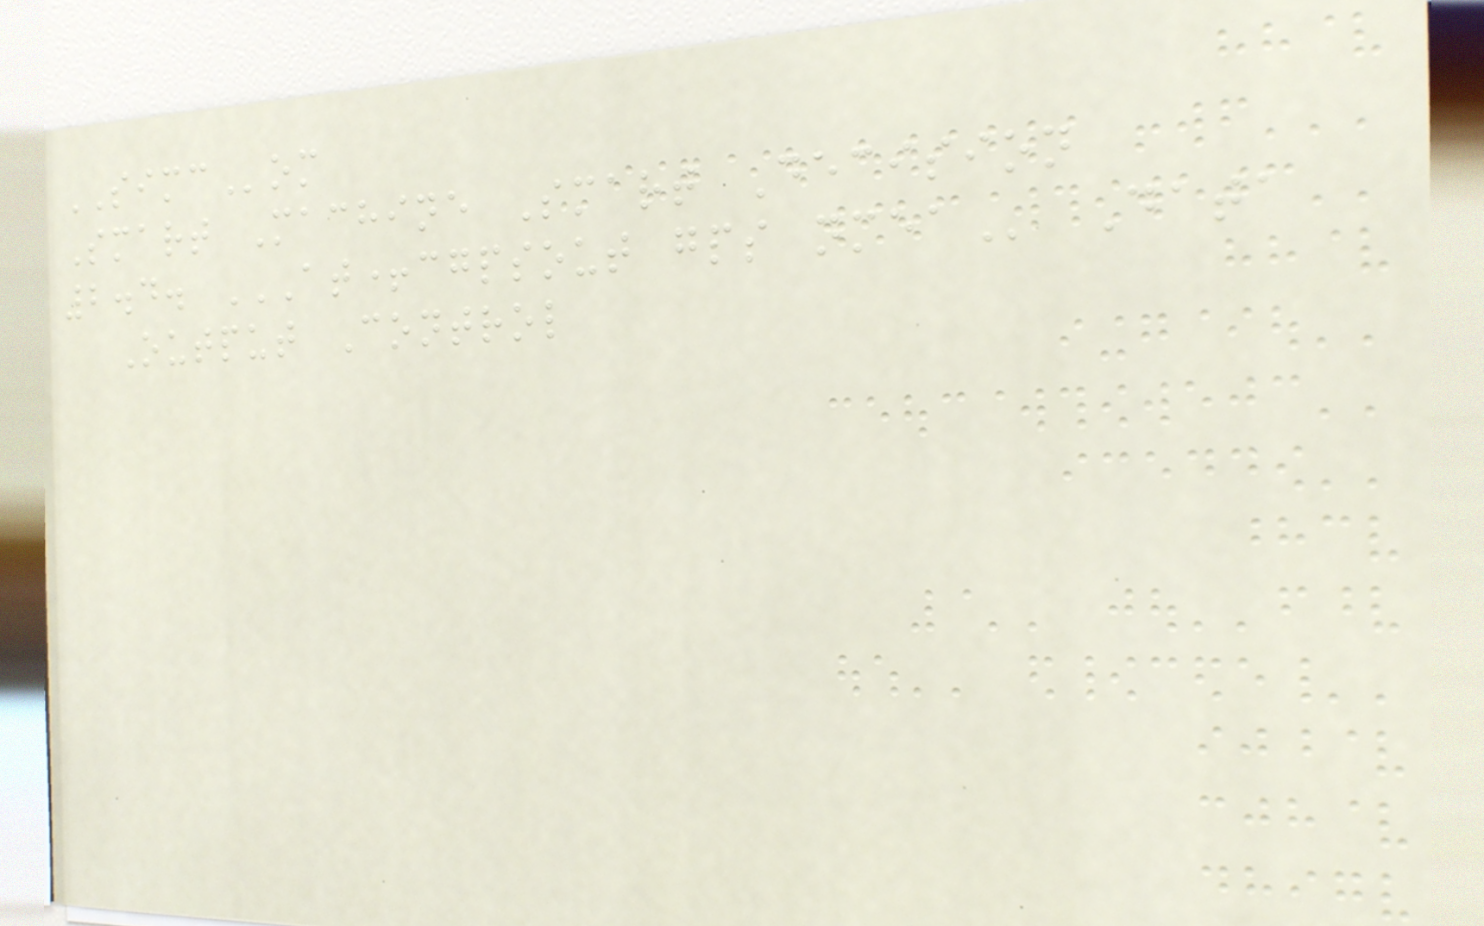SIMCom
Smart Machine Smart Decision
2.4. AT+CGPSOUT GPS NMEA Data
Output Control
